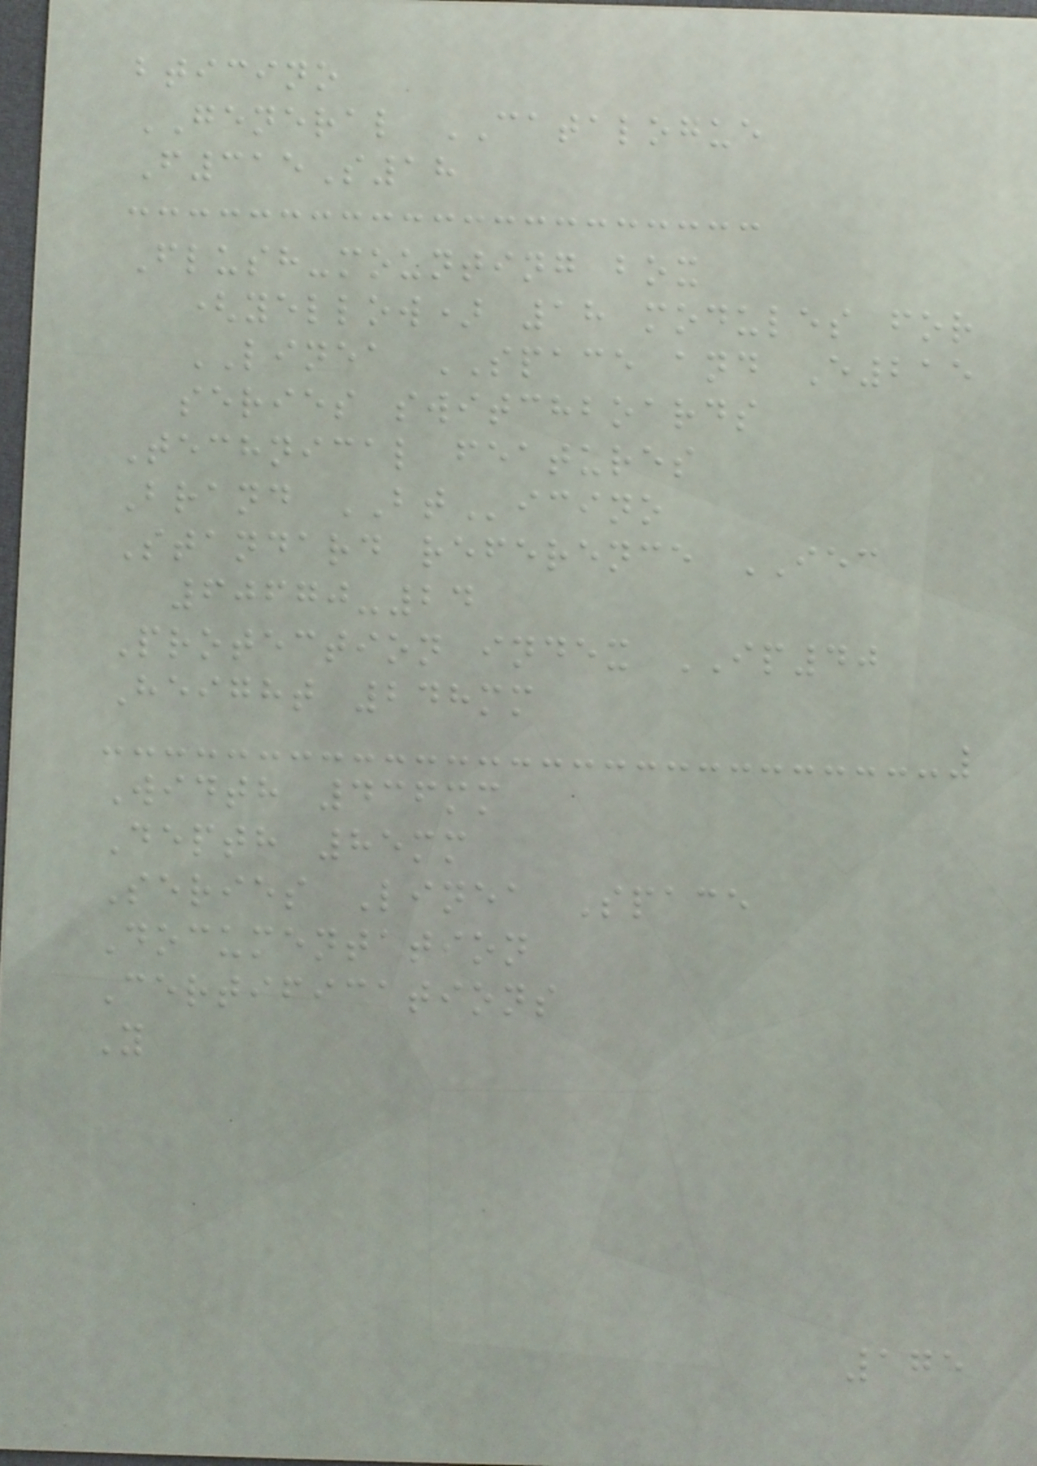bticino
GENERAL CATALOGUE
F315S18
Flush-mounting box
(yellow) 18 modules for
LINEA SPACE and E215
series switchboards
Technical features
Brand BTicino
Standard reference IEC
60670-24
Protection index IP40
Height 248mm
Width 436mm
Depth 85mm
Series Linea Space
Documentation
Certifications
Y
175
